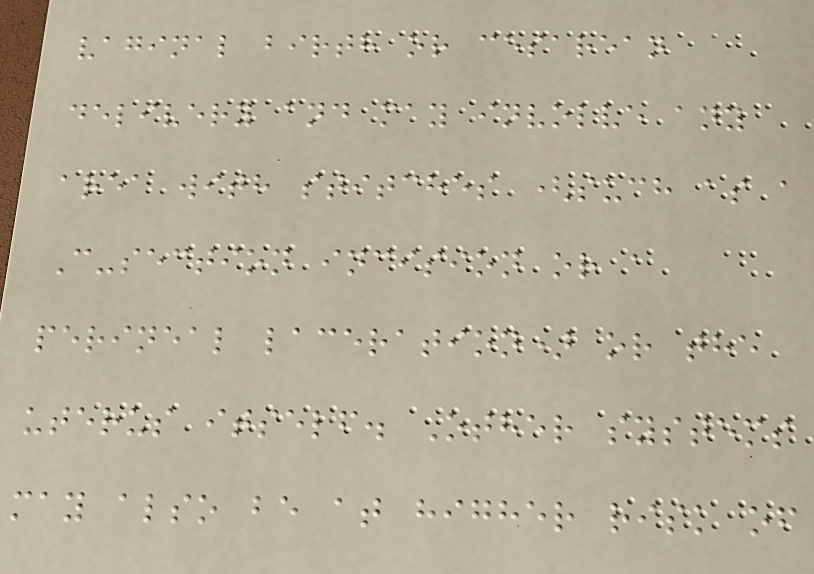vaginal birth or cesarean
delivery and may involve any
area with stitches (such as a
C-section incision or a
perineal laceration) or the
uterus itself. Other systems
may also be at higher risk of
